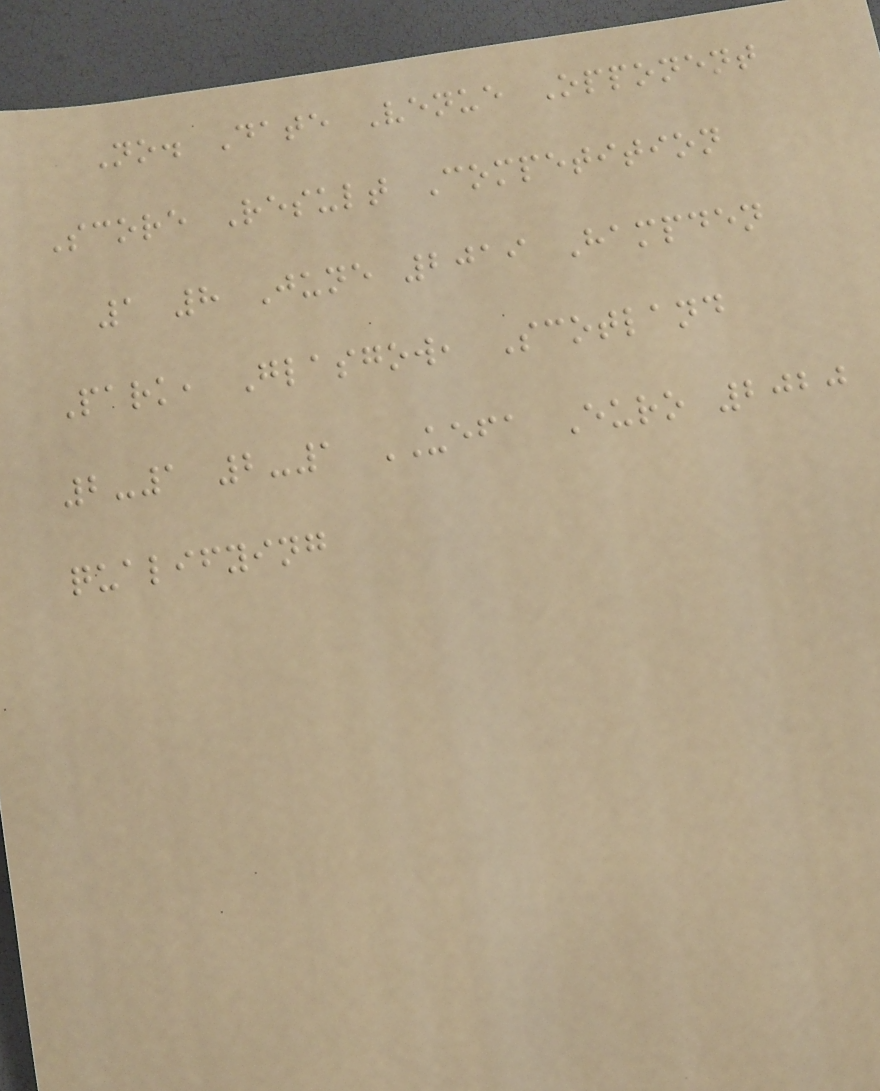No. Date Venue Opponent
Score Result Competition
1 8 June 2019 Hampden
Park, Glasgow, Scotland
2-1 2-1 UEFA Euro 2020
qualifying
